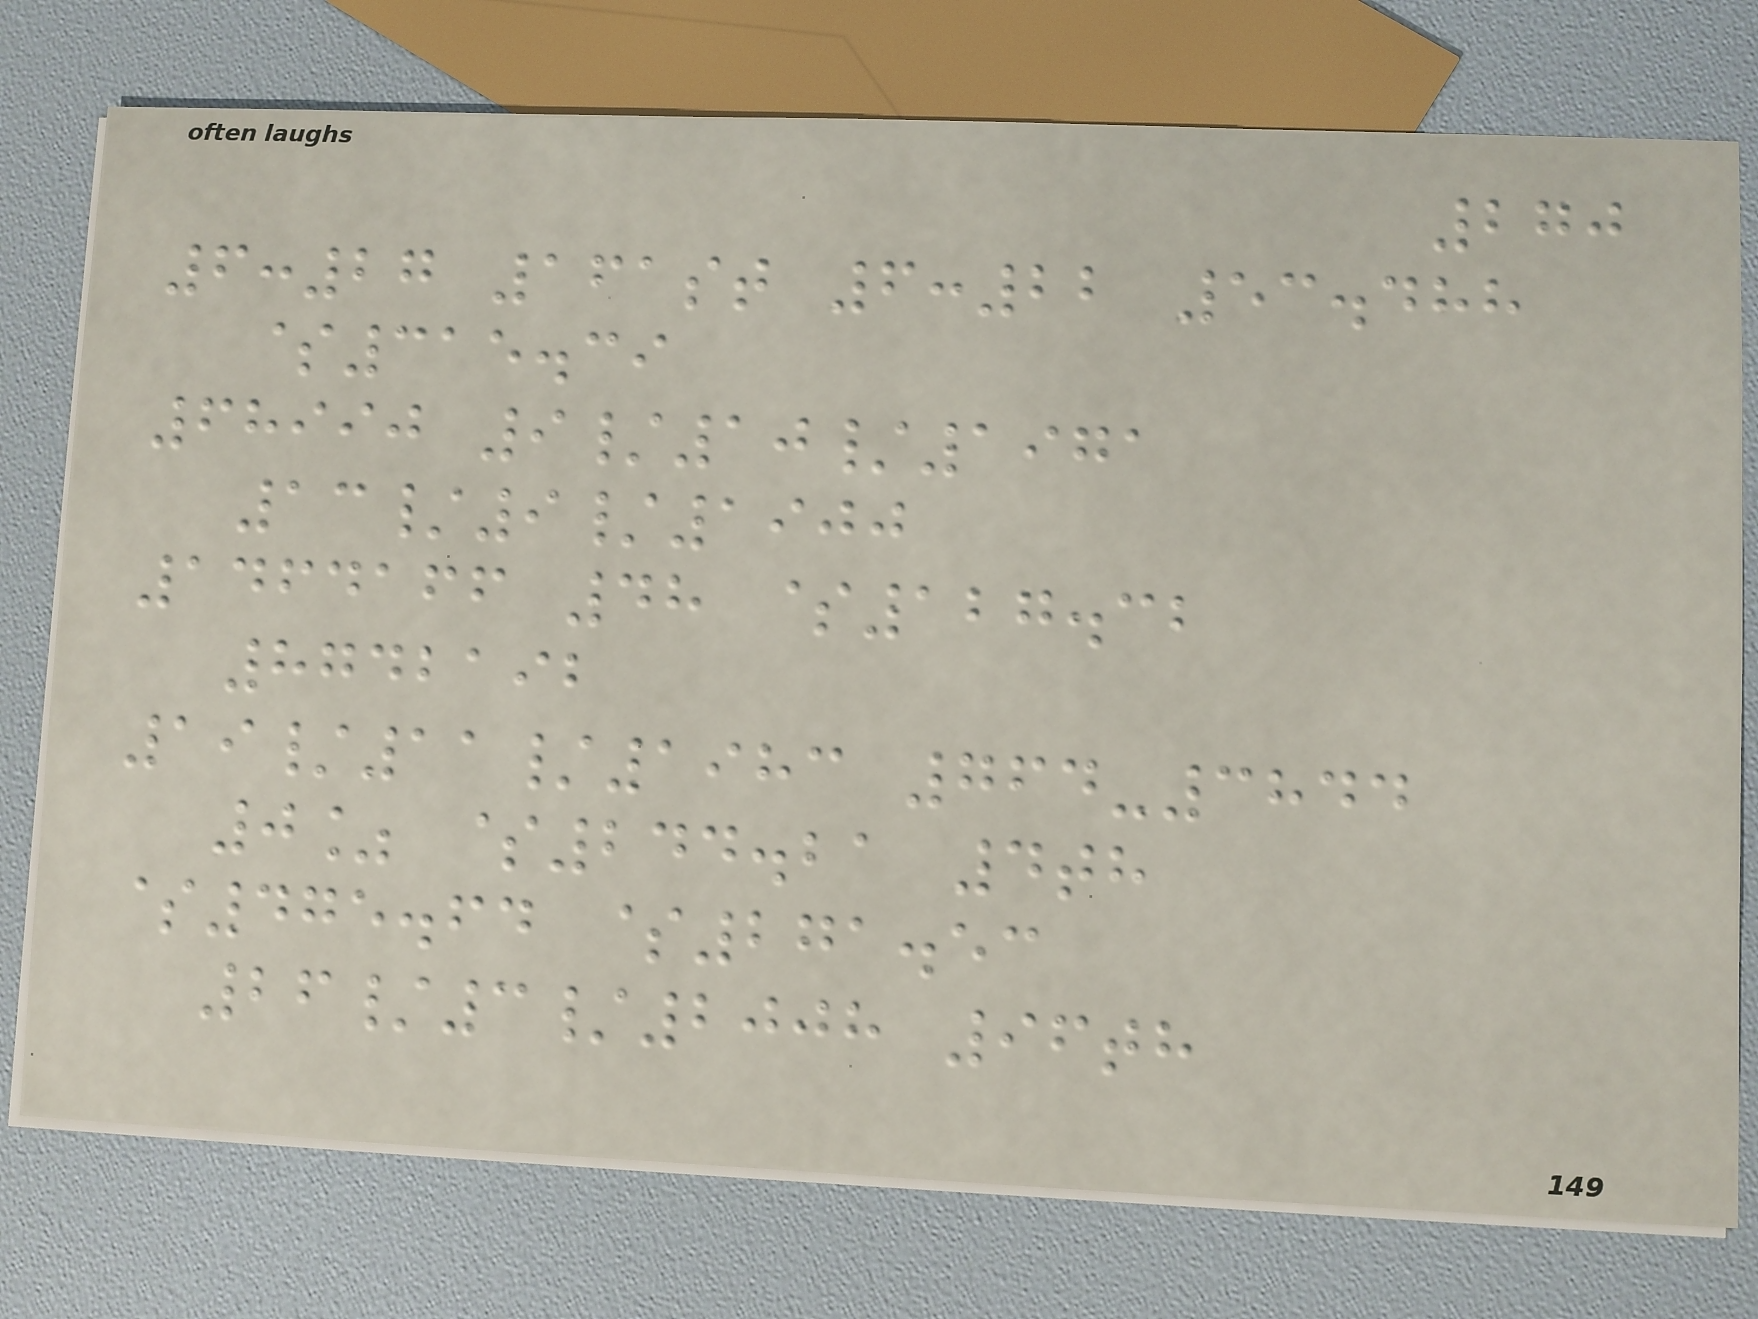270
6:27 161st 6:22 53.488
$315.39
68990 9/10/1971
13/9/1900
1464166 48 $127.32
8742192
19/11/1983 764-3844
0% $244.21 4th
$475.64 $271.53
26/3/2008 96th
